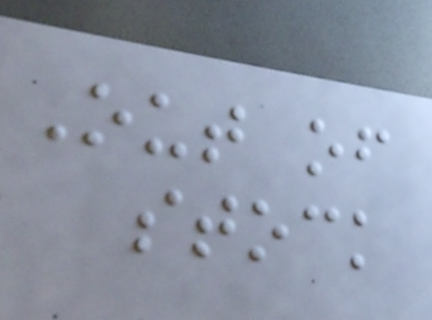Out of
stock
